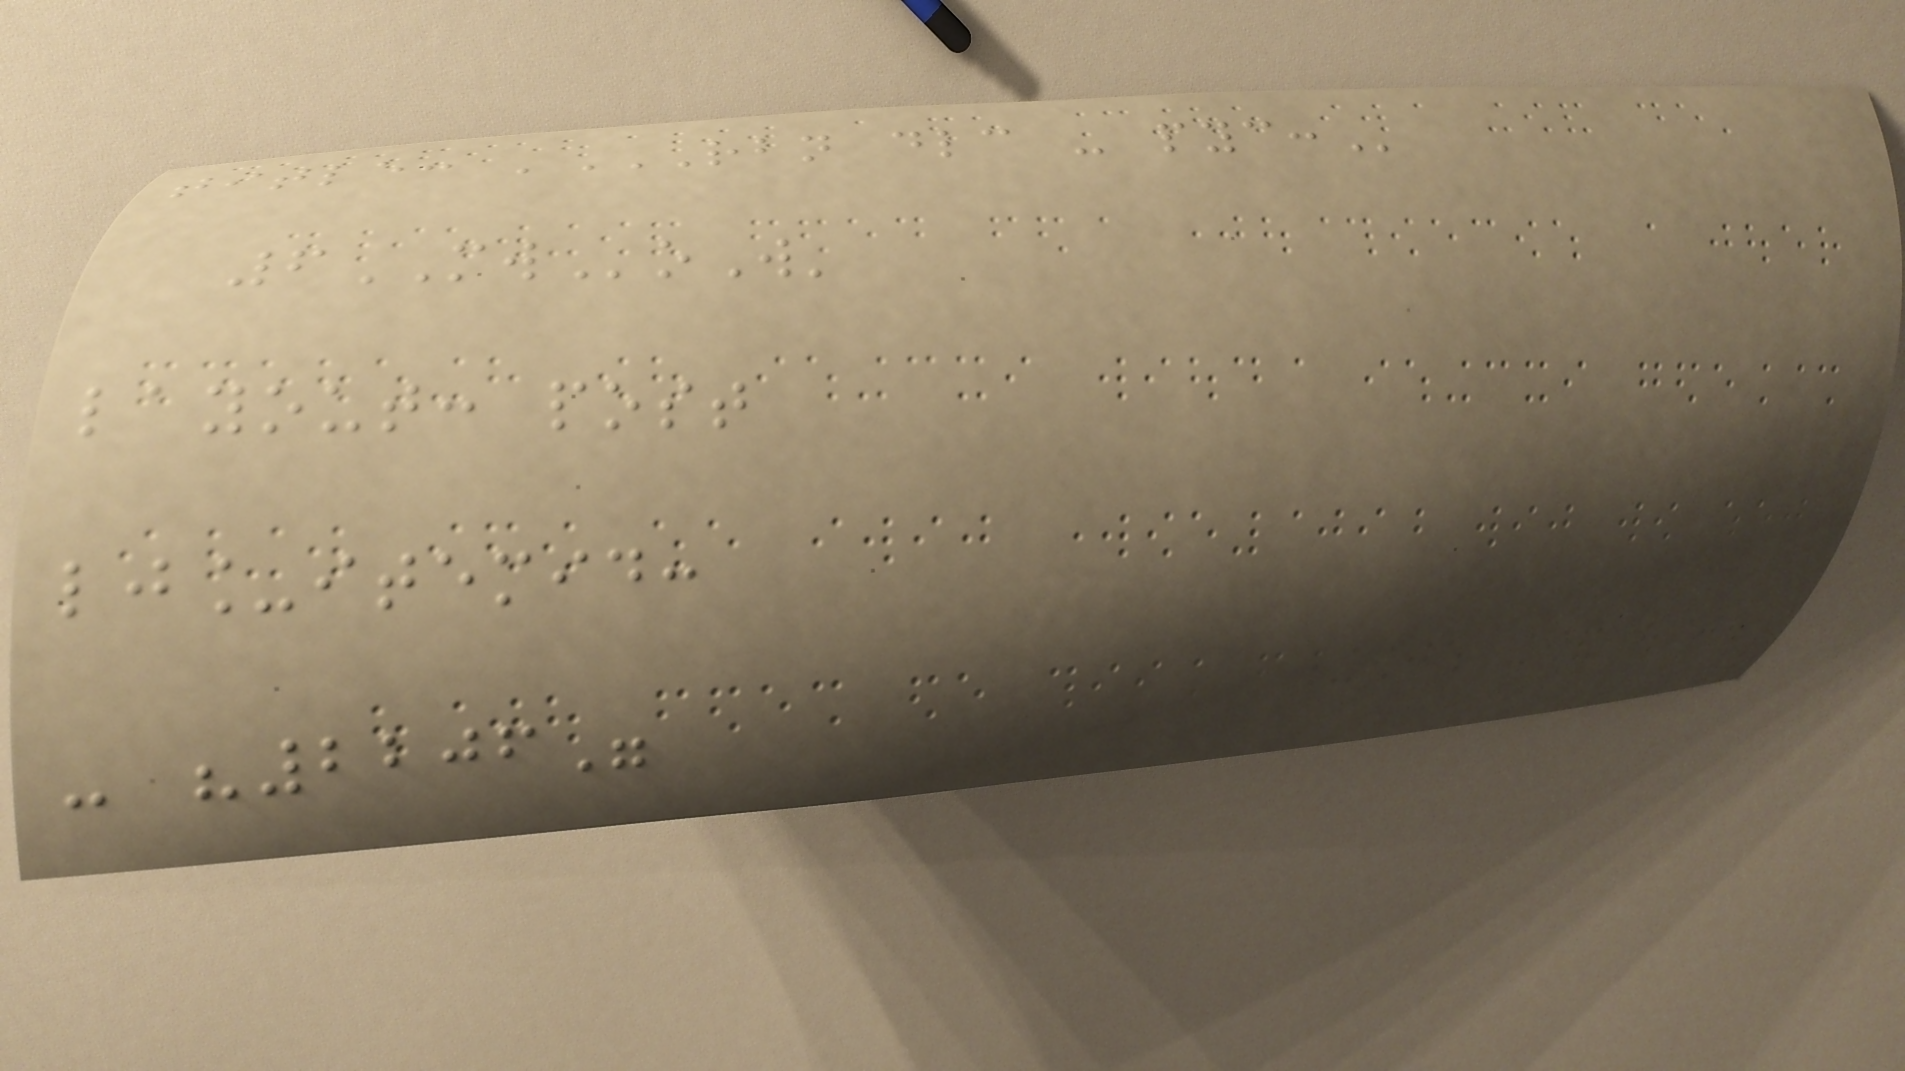title: 'RBN DLC - PYC:
6MWoW'
layout: post
lj_itemid:
- "2206"
